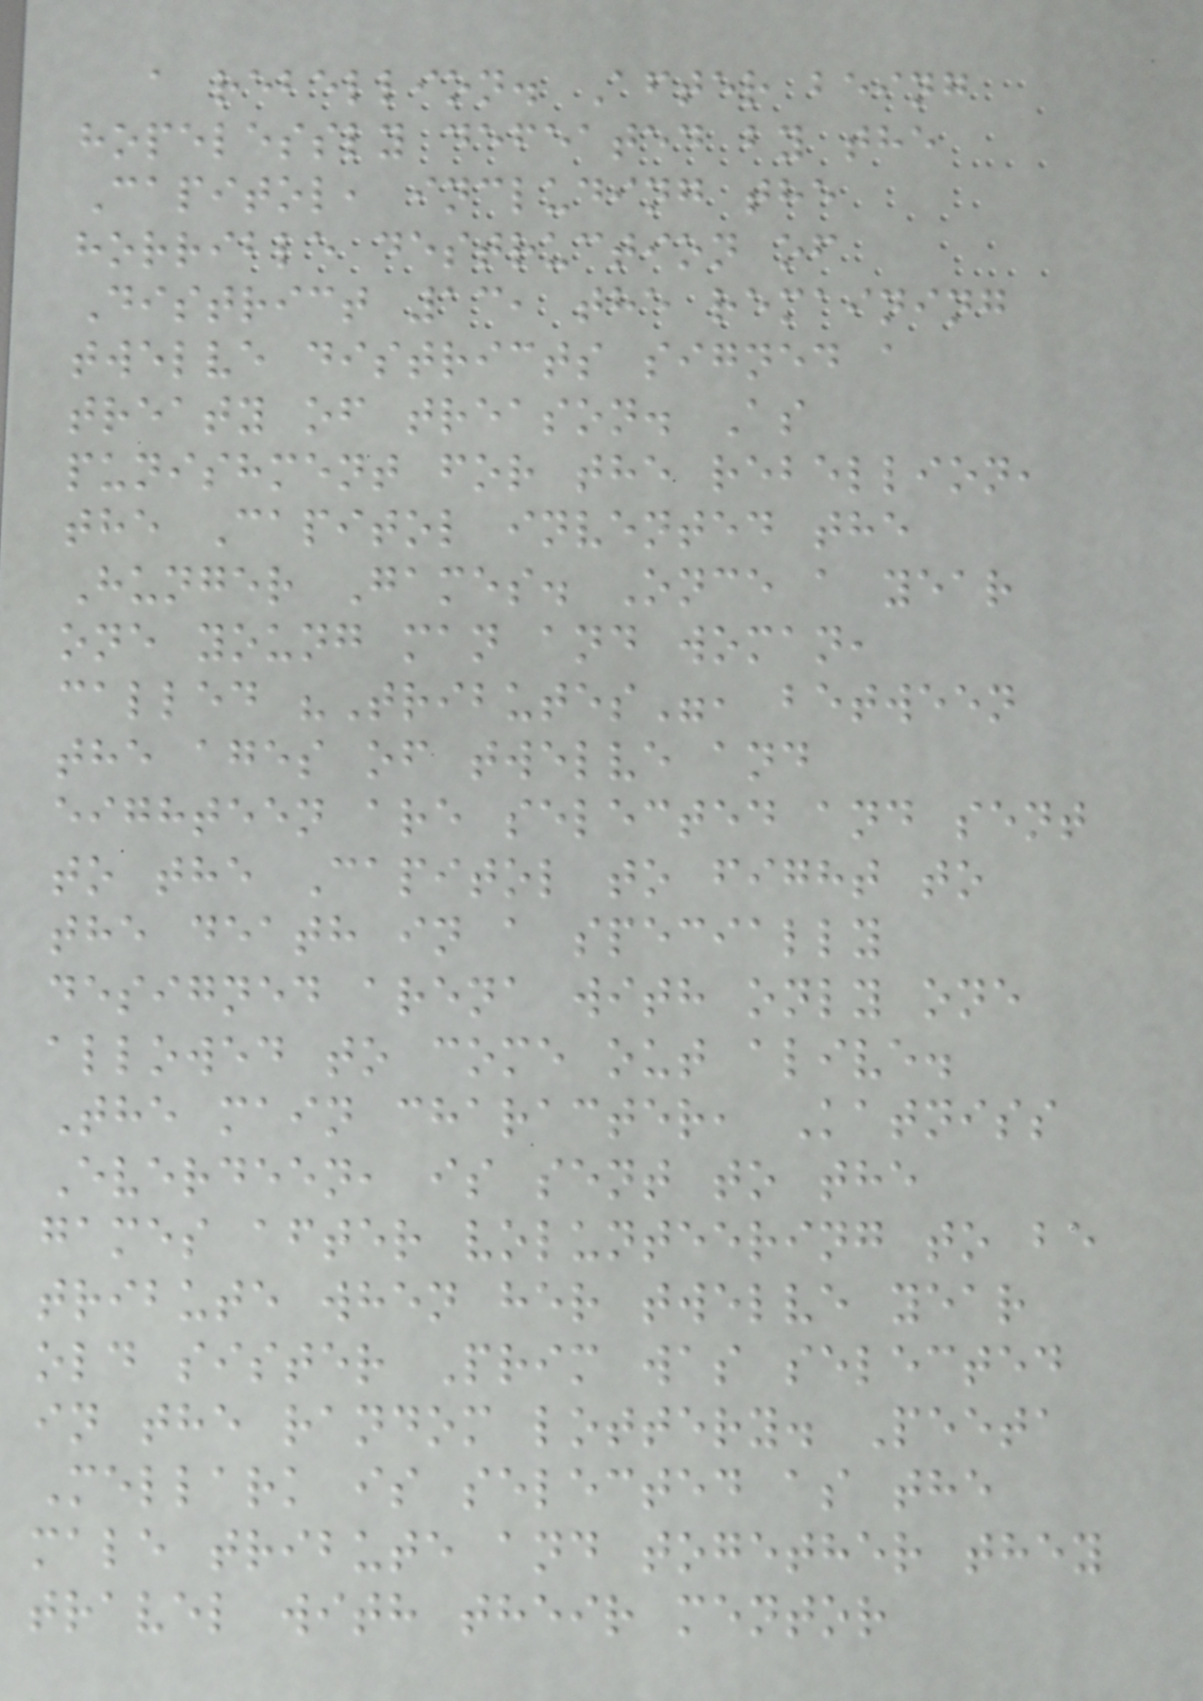a rebellion. After being
hopelessly defeated by the
Capitol, including the
horrible destruction of
District 13, the remaining
twelve districts signed a
treaty of treason. As
punishment for the rebellion,
the Capitol invented the
Hunger Games. Once a year
one young man and woman,
called "Tributes", between
the ages of twelve and
eighteen are selected and sent
to the Capitol to fight to
the death in a specially
designed arena with only one
allowed to come out alive.
The main character, Katniss
Everdeen, is sent to the
games after volunteering to be
tribute when her twelve year
old sister Prim was selected
in the random lottery. Peeta
Mellark is selected as the
male tribute and together they
travel with their mentor
